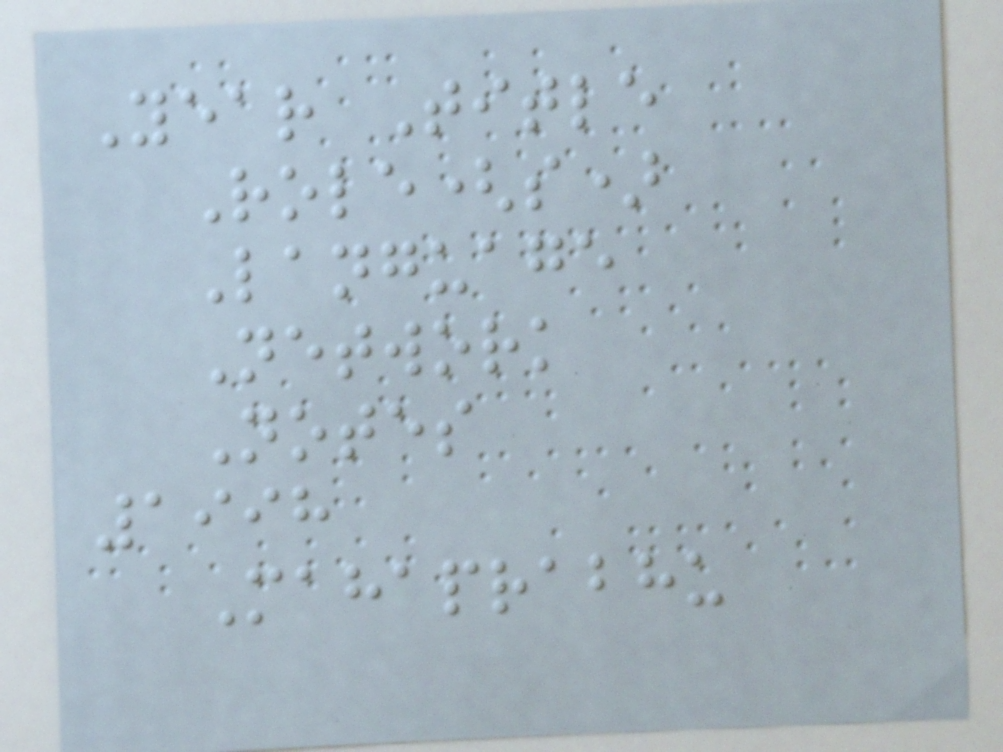Year Title
Role(s)
Language
Network
Notes
1998
Mahaprabhu
